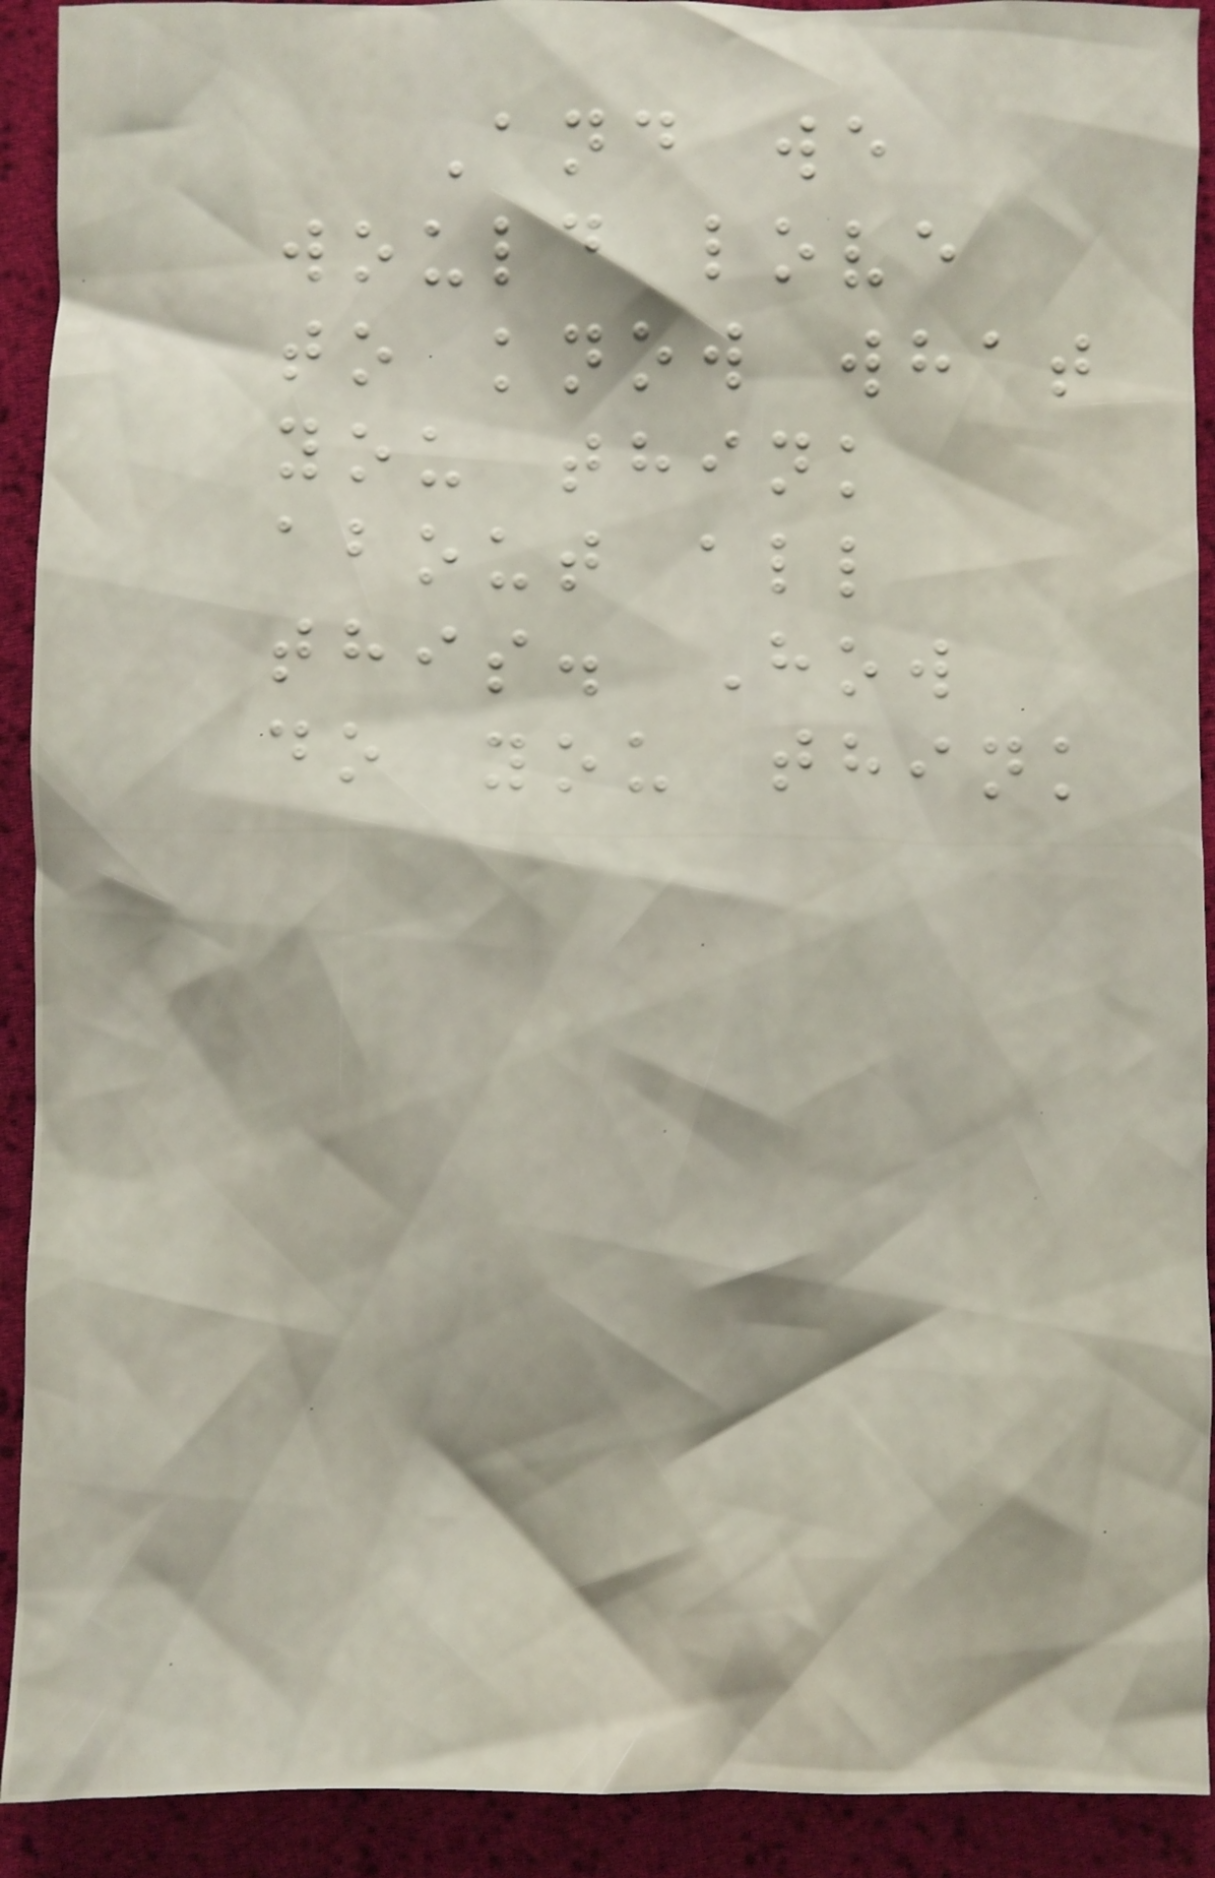And we
would love
to know what
you think
about all
this. How
do you think
